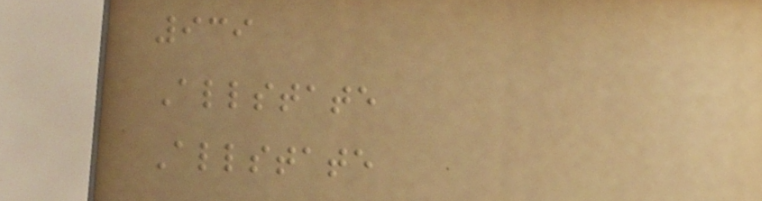939
Allstate
Allstate
